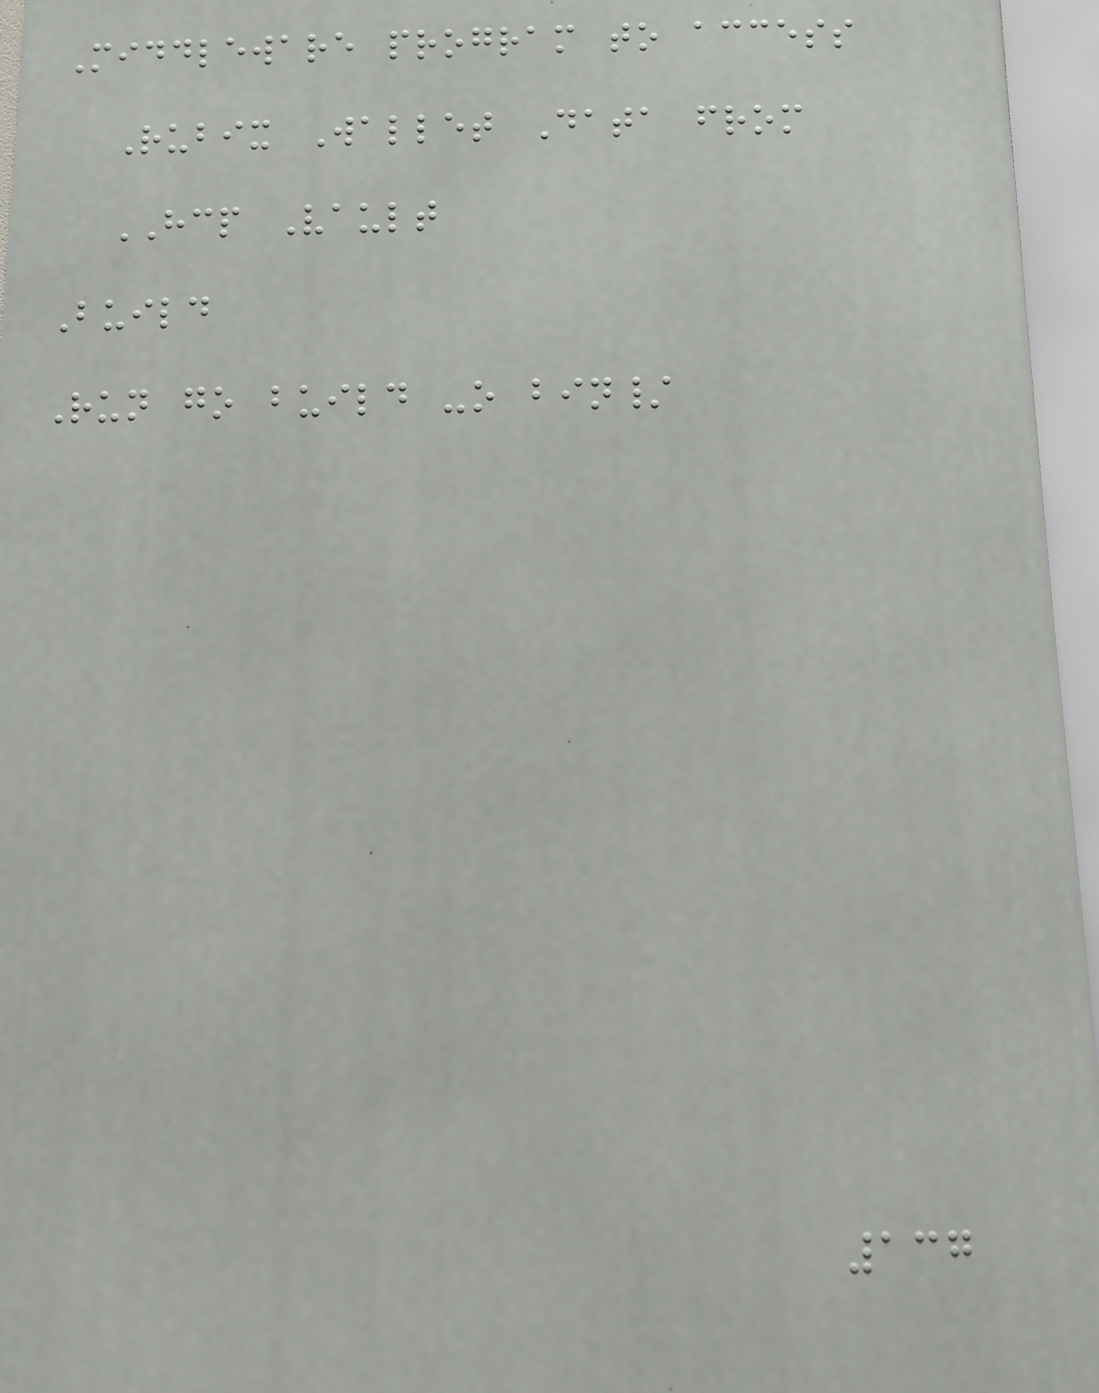Middleware program to access
Rubix Wallet Data from
HCP Vault
Build
Run go build -o bin/
137
